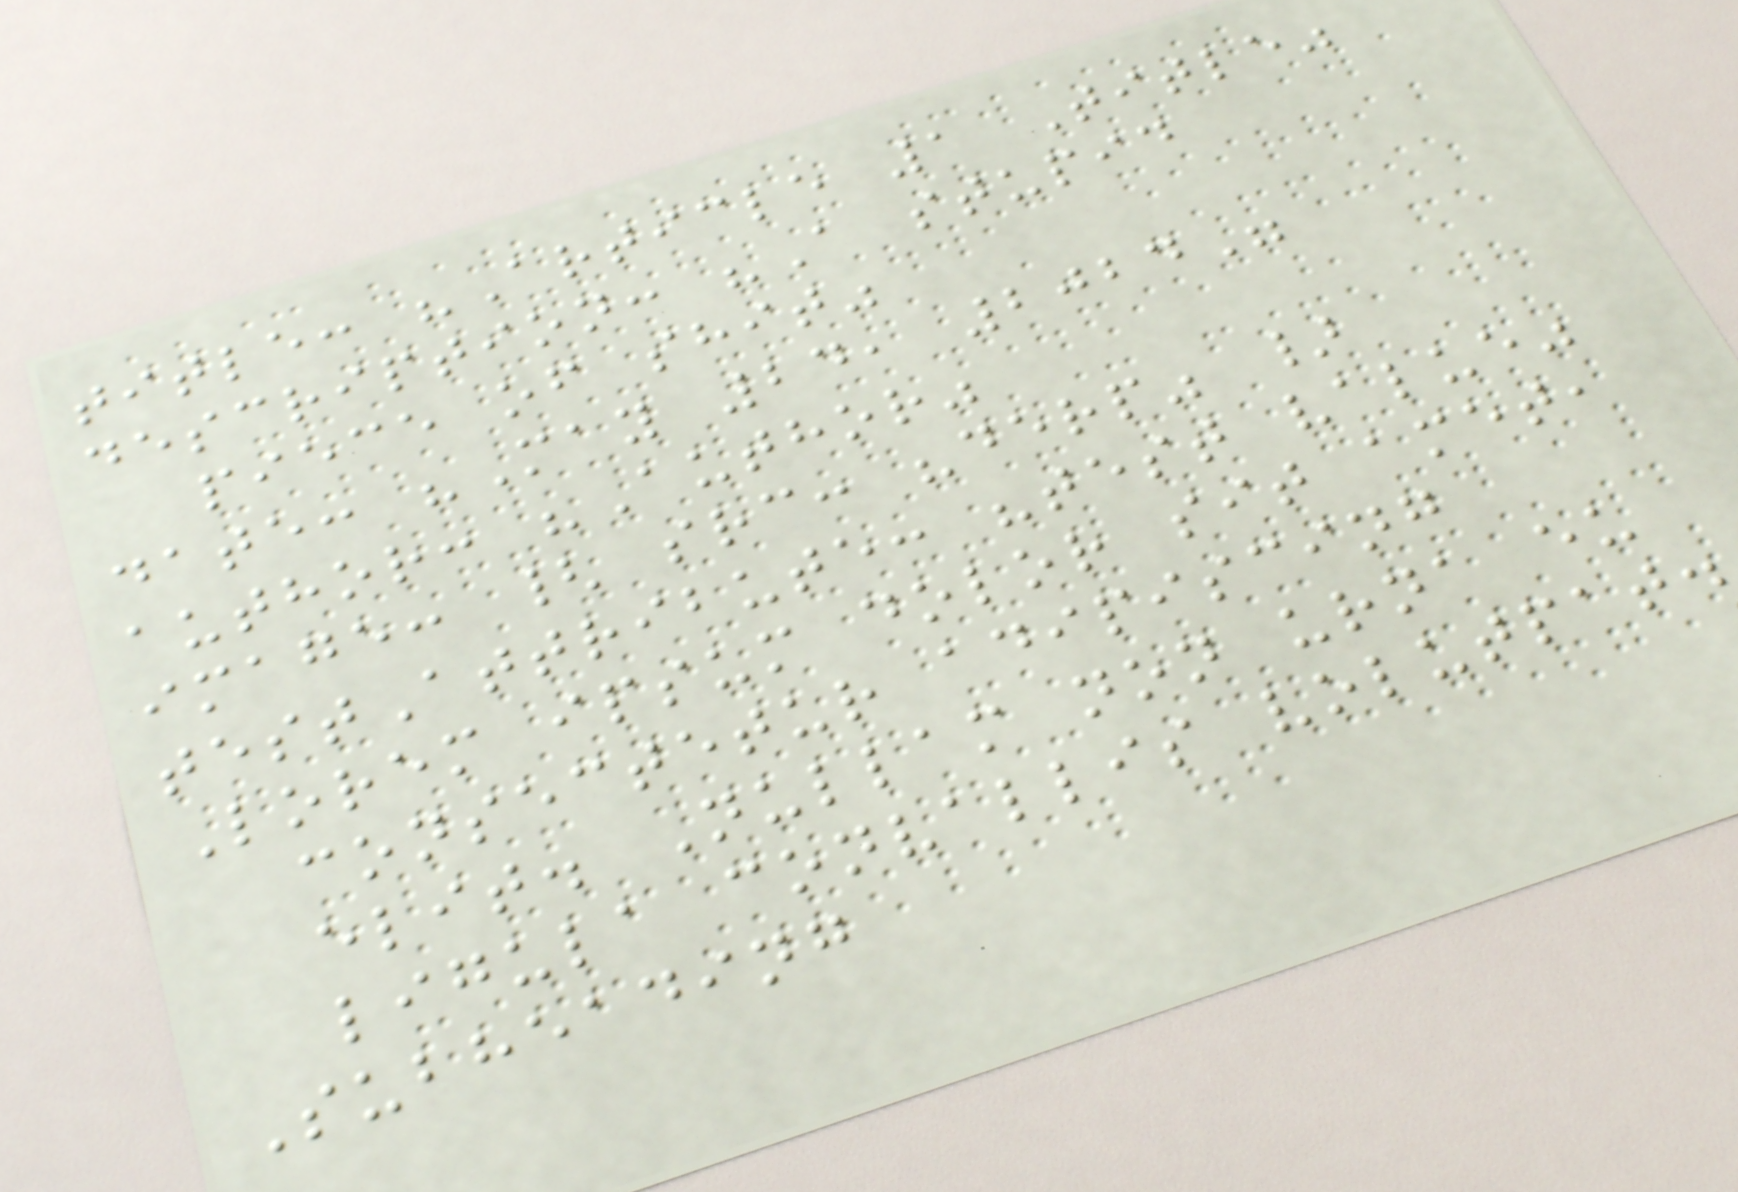title: "Article 1 Title"
description: "A stupid
piece of shit"
date: "May 24, 2024"
author: "Author"
image: { src: "derp" }
testAttribute: "test value"
Lorem ipsum dolor sit amet,
consectetur adipiscing
elit. Nullam non urna eu
ligula convallis volutpat.
Subheading
